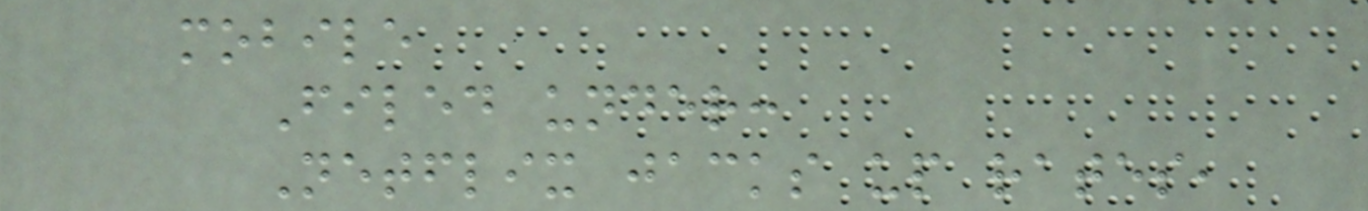mobile
Filed under:
Netflix jacks up rates,
